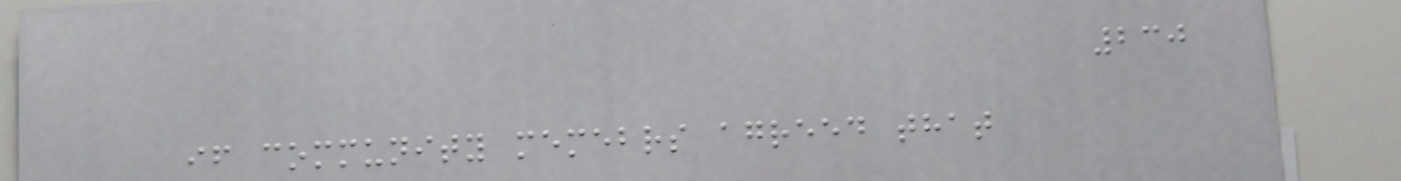230
if community memebrs agreed that
